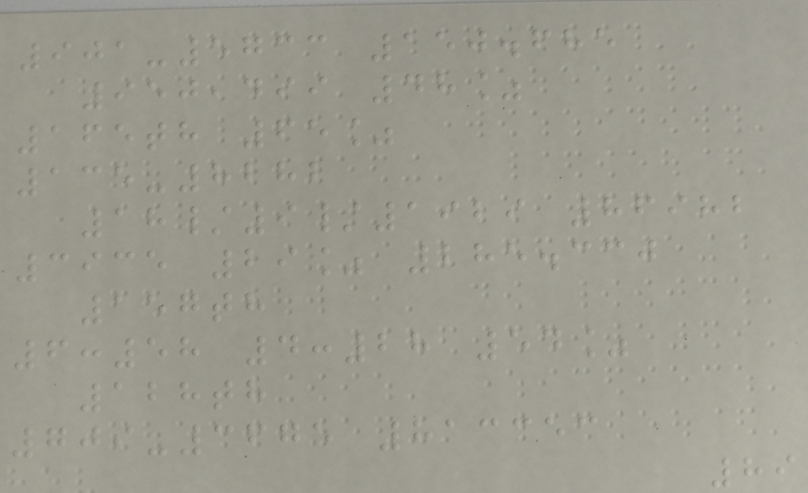901-5733 150.685
950,499 48%
165th 65%
135-8282
18/9/1929 86982
3935 29% 285.330
157th
6:58 4:28 54%
128th
709-3675 813353
89
